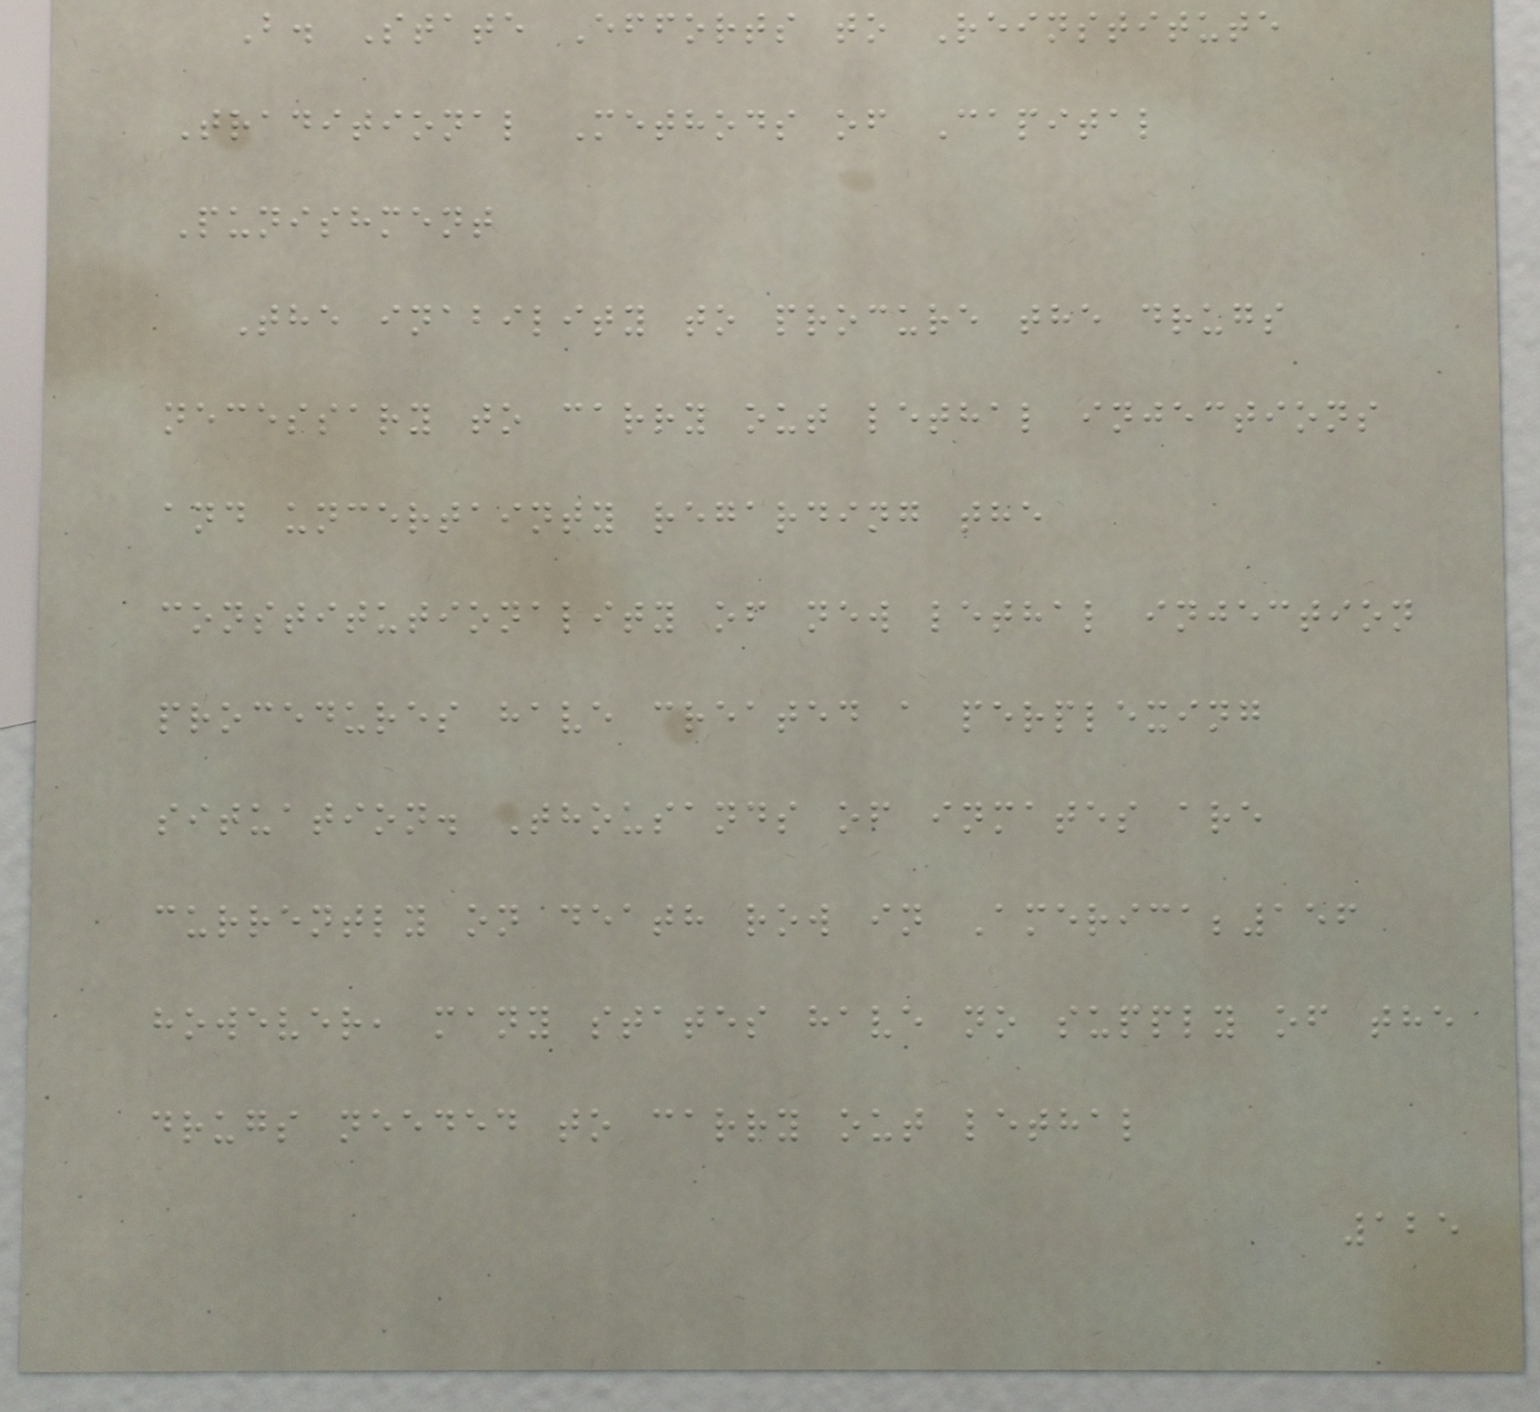B. State Efforts to Reinstitute
Traditional Methods of Capital
Punishment
The inability to procure the drugs
necessary to carry out lethal injections
and uncertainty regarding the
constitutionality of new lethal injection
procedures have created a perplexing
situation. Thousands of inmates are
currently on death row in America;156
however, many states have no supply of the
drugs needed to carry out lethal
125
